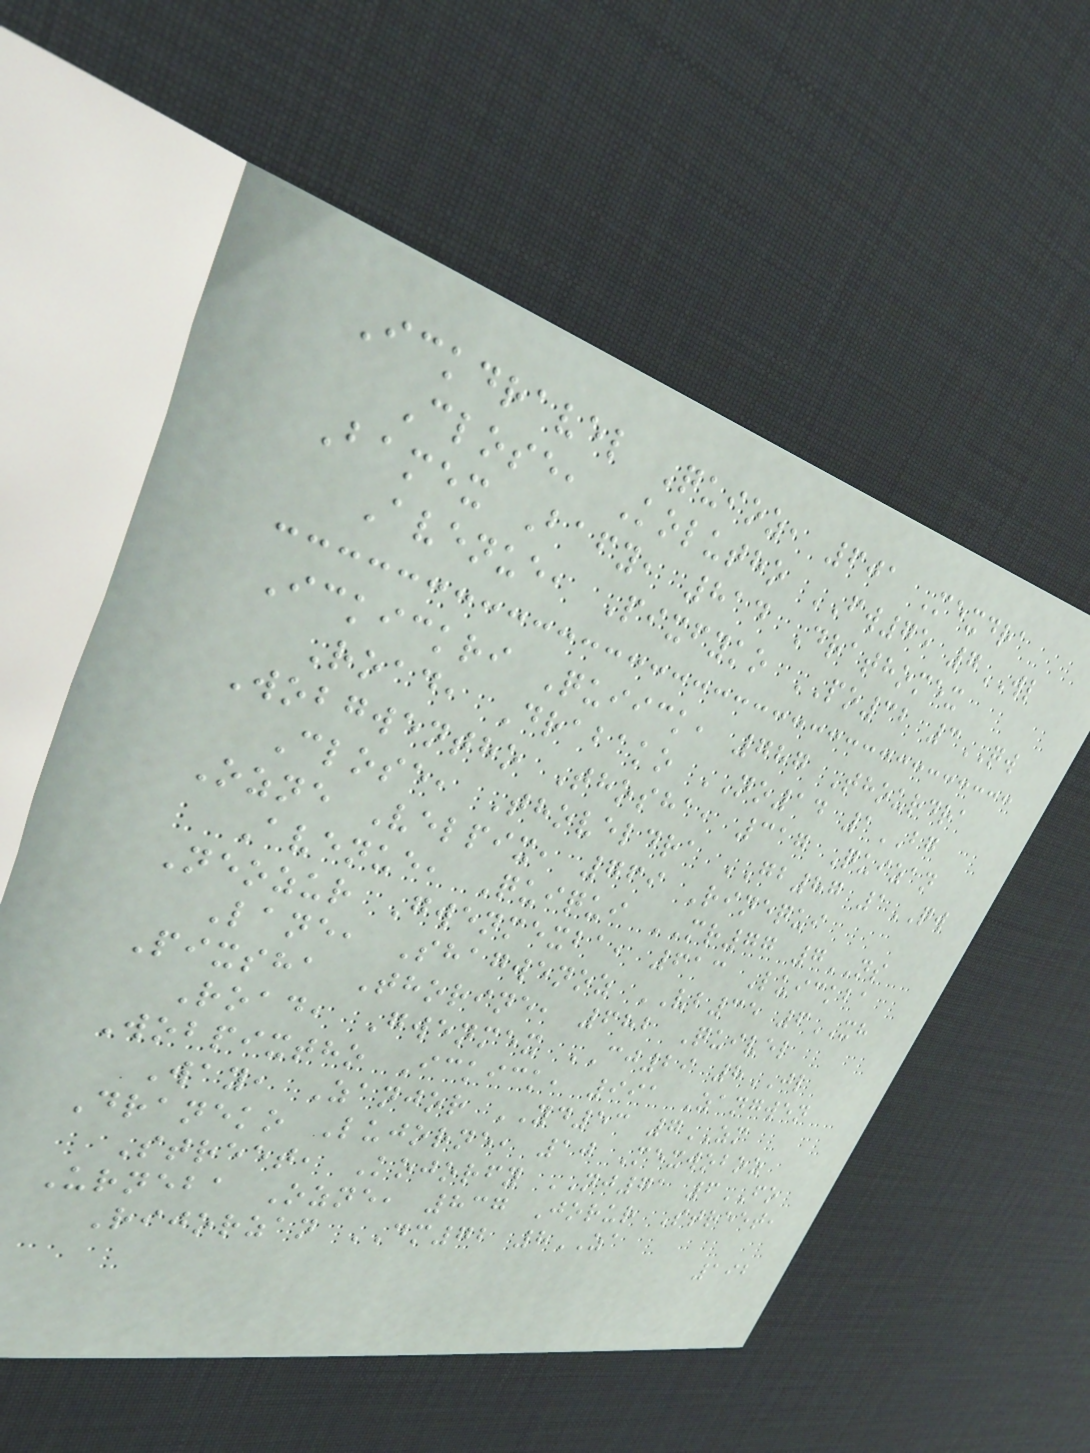Ickdravel Quioz, 601 Mexdra
Close, Kolutho FW75 7WL
Bamex Bafy, 814 Drathomex
Avenue, Pixfyko PO32 3QW
Ickickri Quiick, 787 Thourdra
Road, Drabako NO14 1BG
Wobgwentho Thosha, 317 Quizan
Close, Thoveldra GB87 1QW
Ozne Velpix, 769 Rinequi
Avenue, Quiqui MR77 7NS
Neozur Gwenmexba, 613 Luickba
Lane, Shagwenoz VB35 6XH
Pixsha Thorine, 682 Quivel
Road, Gwenmex CJ29 8JL
Wobpixtho Ickick, 991 Zangwen
Way, Zanjor YD53 7ZM
Draneko Lujorne, 10 Mexwoboz
Street, Kojorfy NJ71 6FO
Urneba Ozne, 837 Jorur Street,
Rijorzan DM72 8ZA
192
